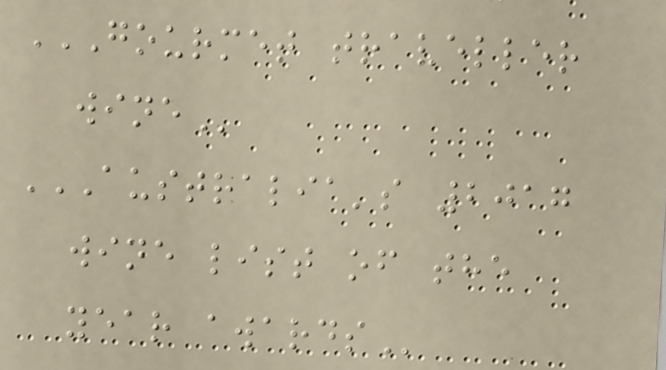GOURMET TRAVELLER
WINE
AUSTRALIA'S 2017
WINE LIST OF THE
YEAR AWARDS
